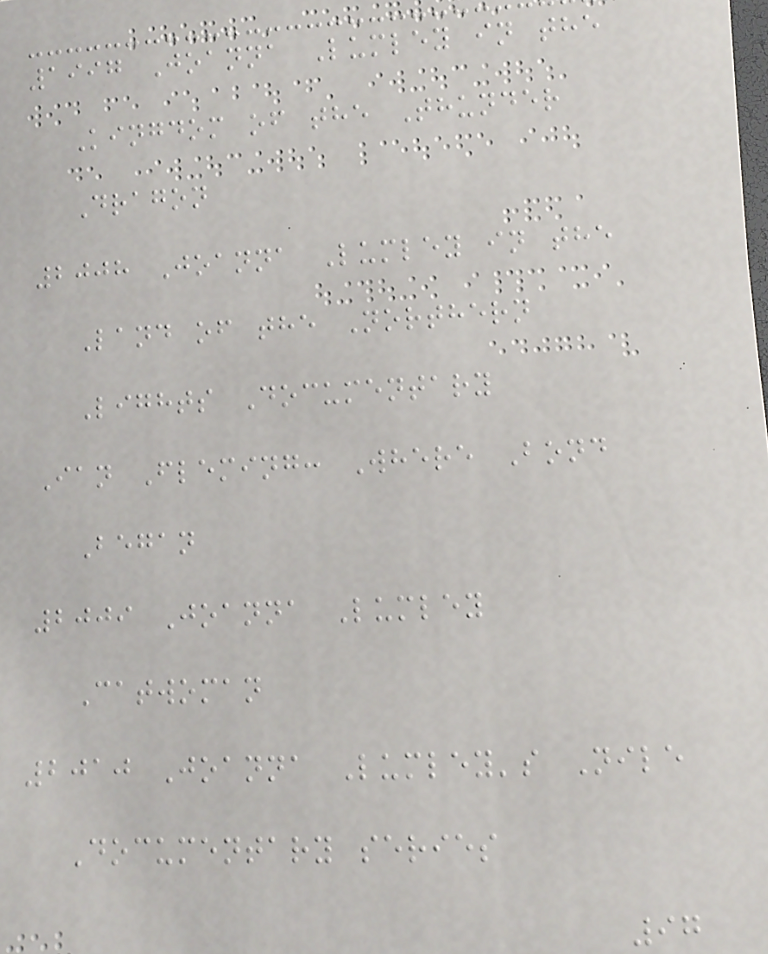1997 Joanna Lumley in the
Kingdom of the Thunder
Dragon
2008 Joanna Lumley in the
Land of the Northern
Lights Documentary
Ian Fleming: Where Bond
Began
2009 Joanna Lumley
Catwoman
2010 Joanna Lumley's Nile
Documentary series
97
